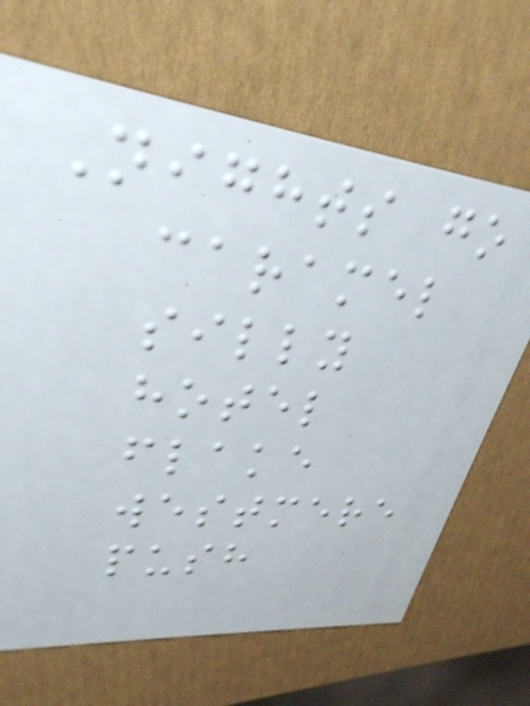Nights go
caramel
silly
hotel
flake
westmere
push
